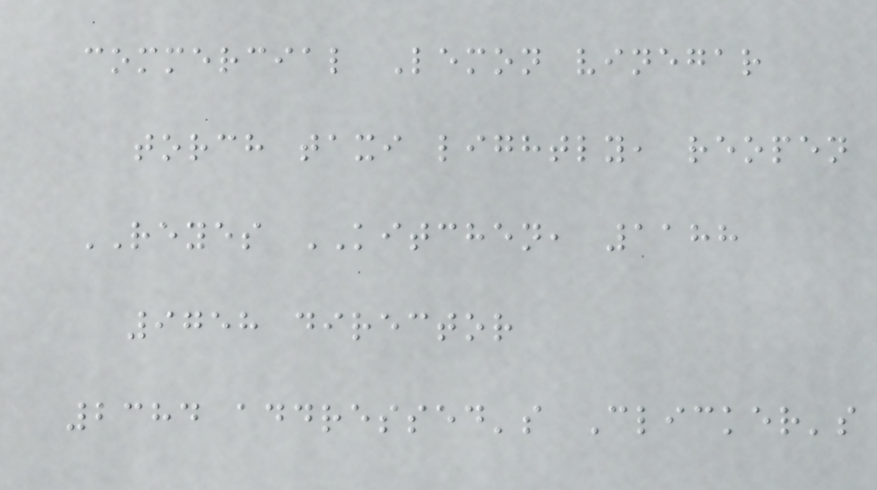commercial Lemon vinegar
torch taxi lightly, reopen
REYES KITCHEN, 1188
9758 director
2384 addressed's Clicker's
